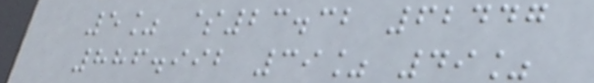5% $23.32 62447
886.992 39% 49%
